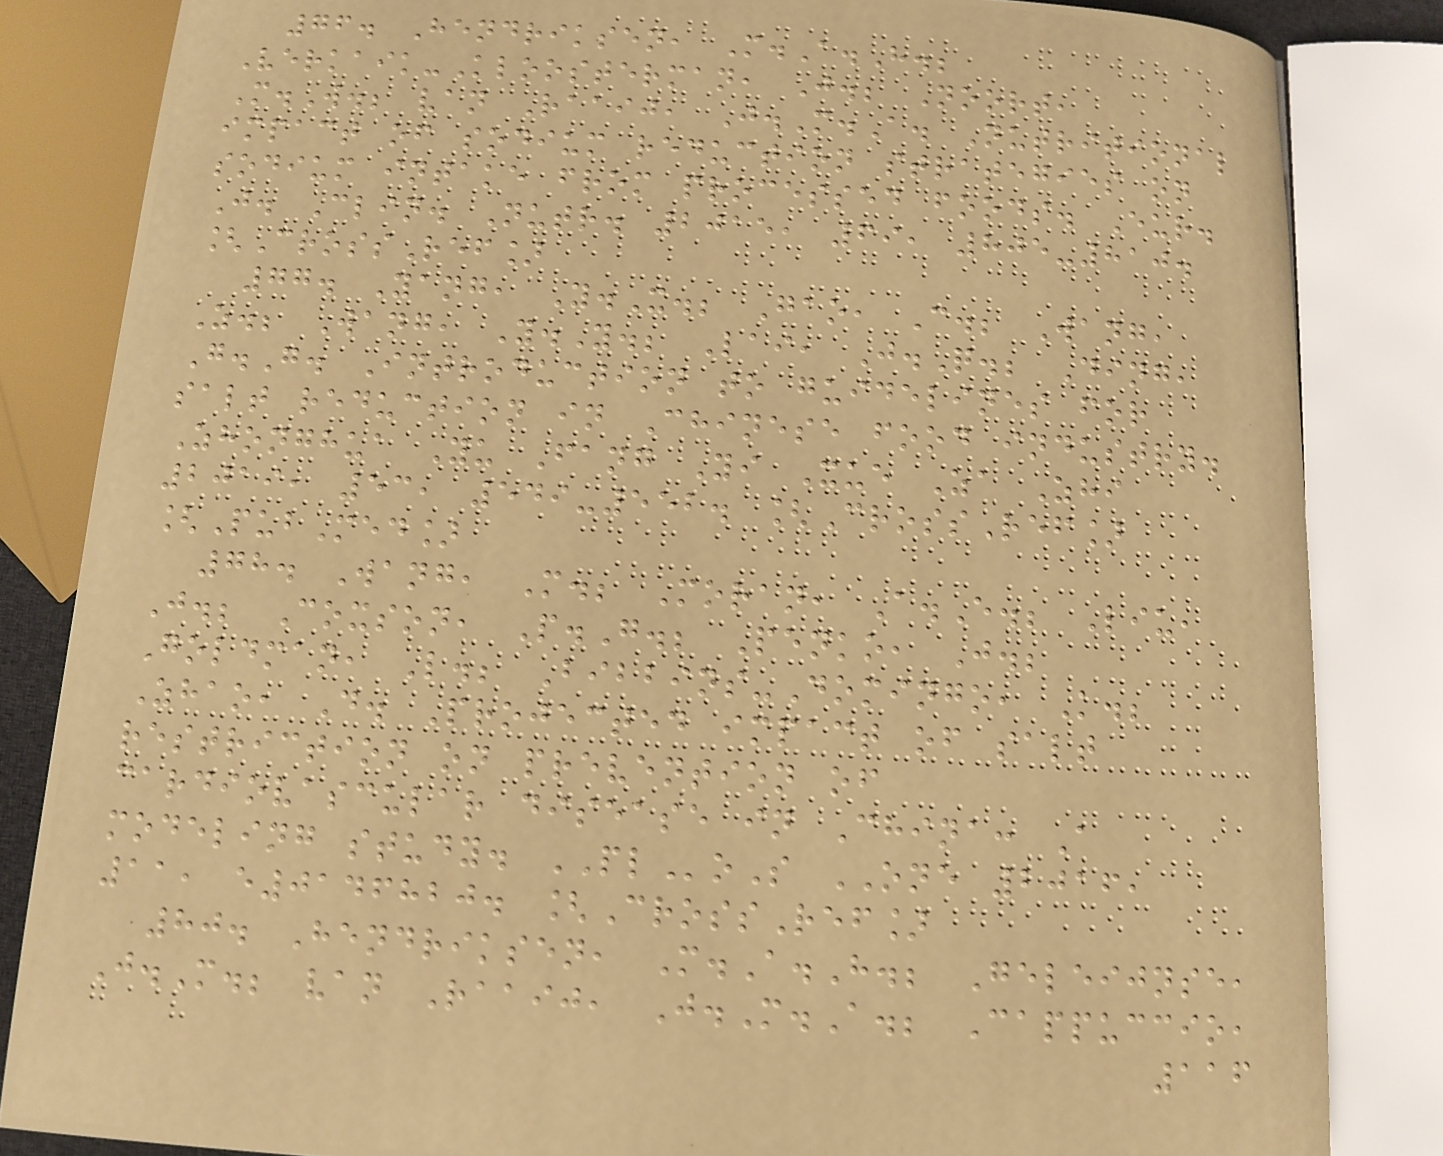76. Hendriksen, M.A.H.;
Verkaik-Kloosterman, J.; Noort,
M.W.; van Raaij, J.M.A. Nutritional
impact of sodium reduction strategies on
sodium intake from processed foods. Eur.
J. Clin. Nutr. 2015, 69, 805-810.
[CrossRef]
77. Yang, Y.X.; Gao, C.; Wang,
Z.; Wang, Y.Y.; Lai, J.Q.; Ding,
G.G. Introduction to guidelines for
salt reduction in Chinese food industry.
Zhonghua Yu Fang Yi Xue Za Zhi
2019, 53, 549-552. [CrossRef]
[PubMed]
78. Wang, M.; Moran, A.E.; Liu,
J.; Coxson, P.G.; Penko, J.;
Goldman, L.; Bibbins-Domingo, K.;
Zhao, D. Projected impact of salt
restriction on prevention of
cardiovascular disease in China: A
modeling study. PLoS ONE 2016,
11, e0146820. [CrossRef]
80. Hendriksen, M.A.H.; Geleijnse,
J.M.; van Raaij, J.M.A.; Cappuccio,
116
